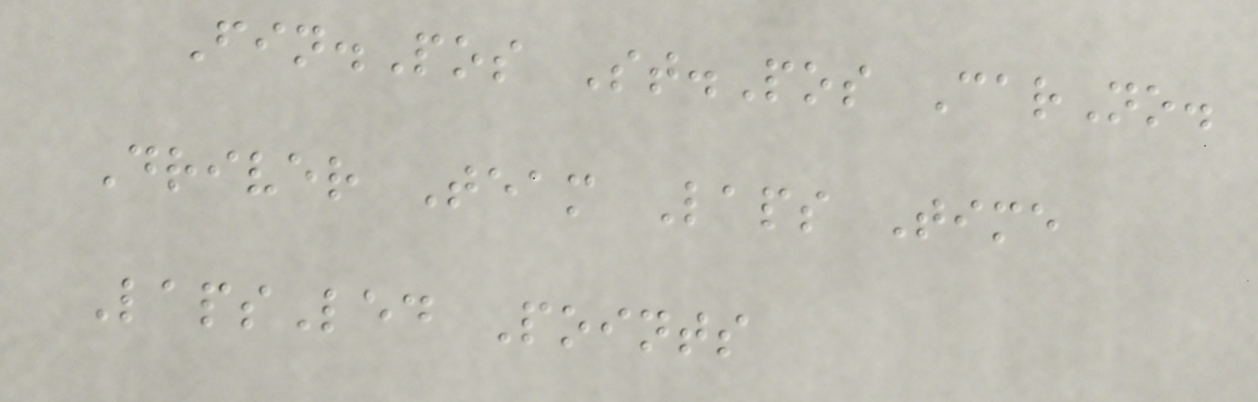Fin.Pos St.Pos CarNo.
Driver Team Laps Time
LapsLed Points
